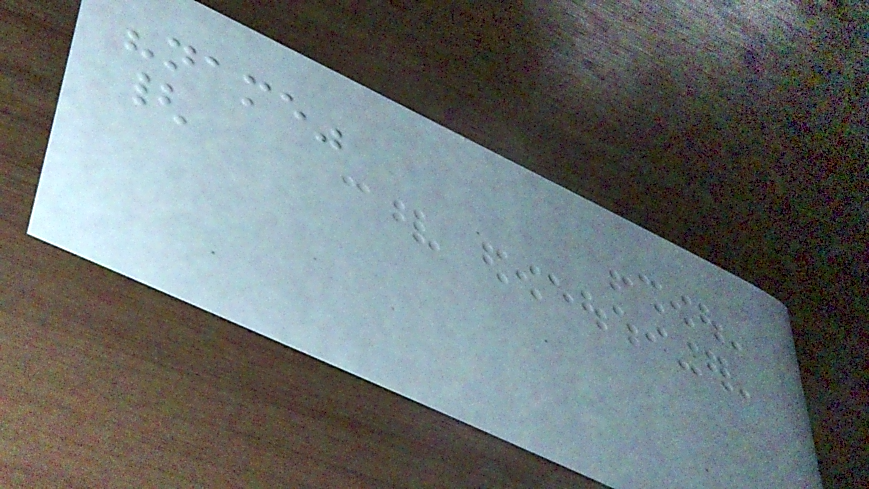"name"
{
